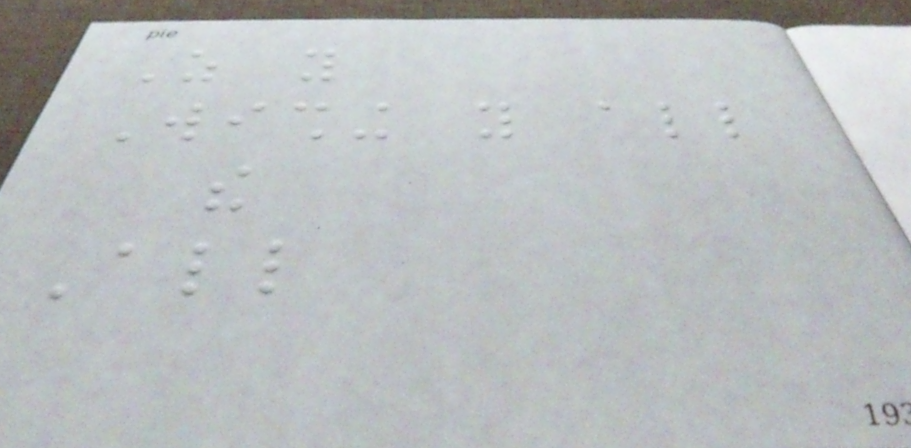As you
Wishing you all
the
All
